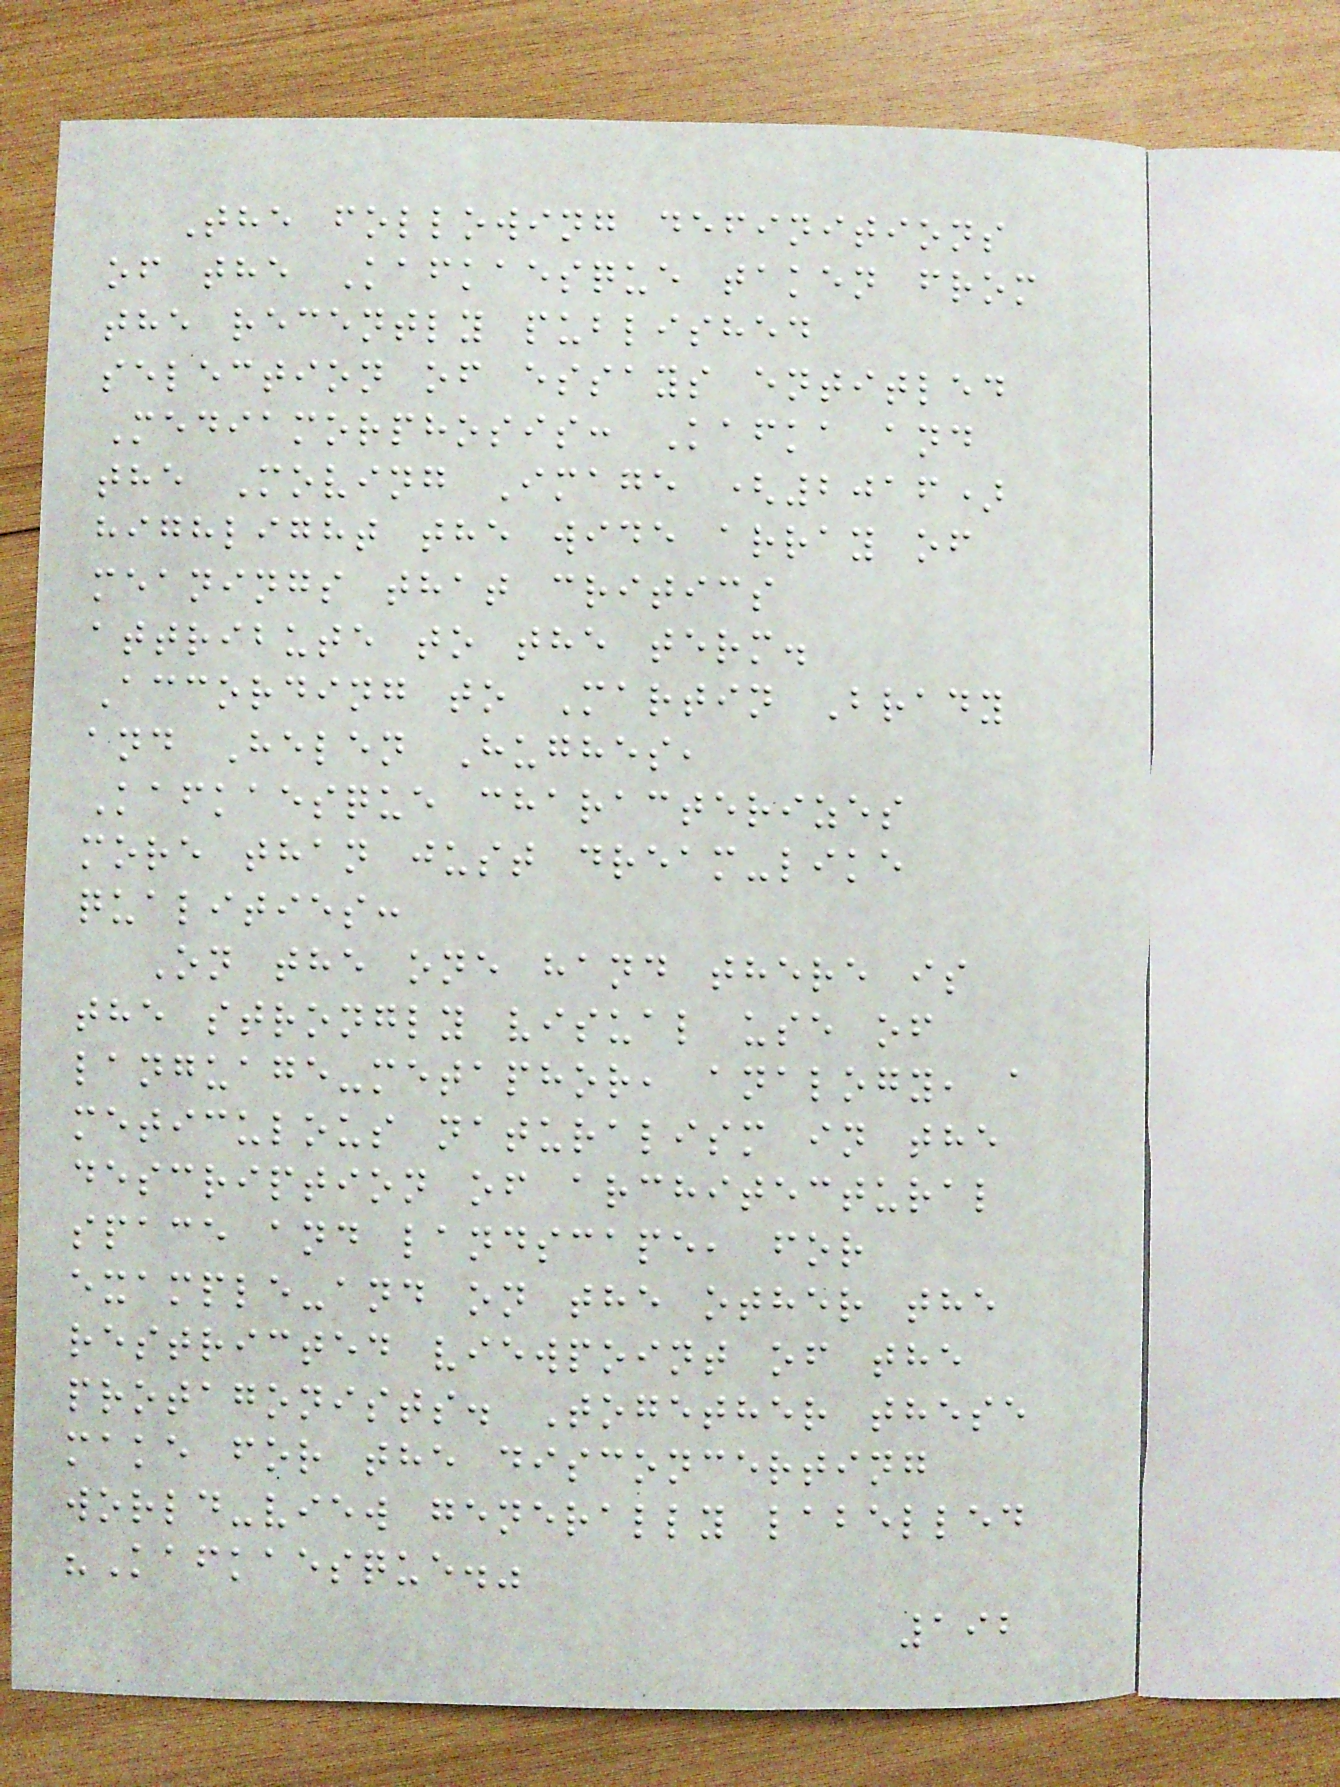The following definitions
of the Kafkaesque taken from
the recently published
selection of essays entitled
Mediamorphosis: Kafka and
the Moving Image (2016)
highlight the wide array of
meanings that critics
attribute to the term.
According to Martin Brady
and Helen Hughes,
Kafkaesque characterizes
more than just dream-like
qualities:
On the one hand there is
the strongly visual use of
language-metaphor, analogy, a
meticulous naturalism in the
description of architectural
space and landscape, for
example-and on the other the
restricted viewpoint of the
protagonists. Together these
make for the disconcerting
world-view generally labelled
"Kafkaesque."
192
